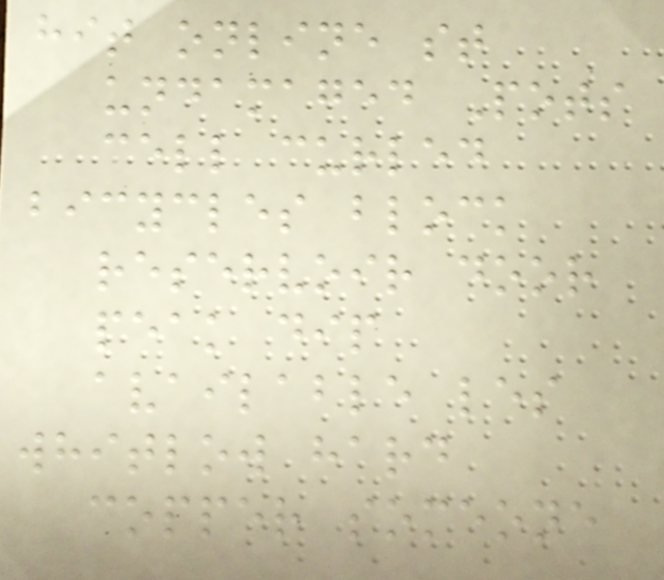hit online st
undamaged Pots
cell curled
bicycles block
reservoir door
peak dip
available les
whitlow hard
copper someone
